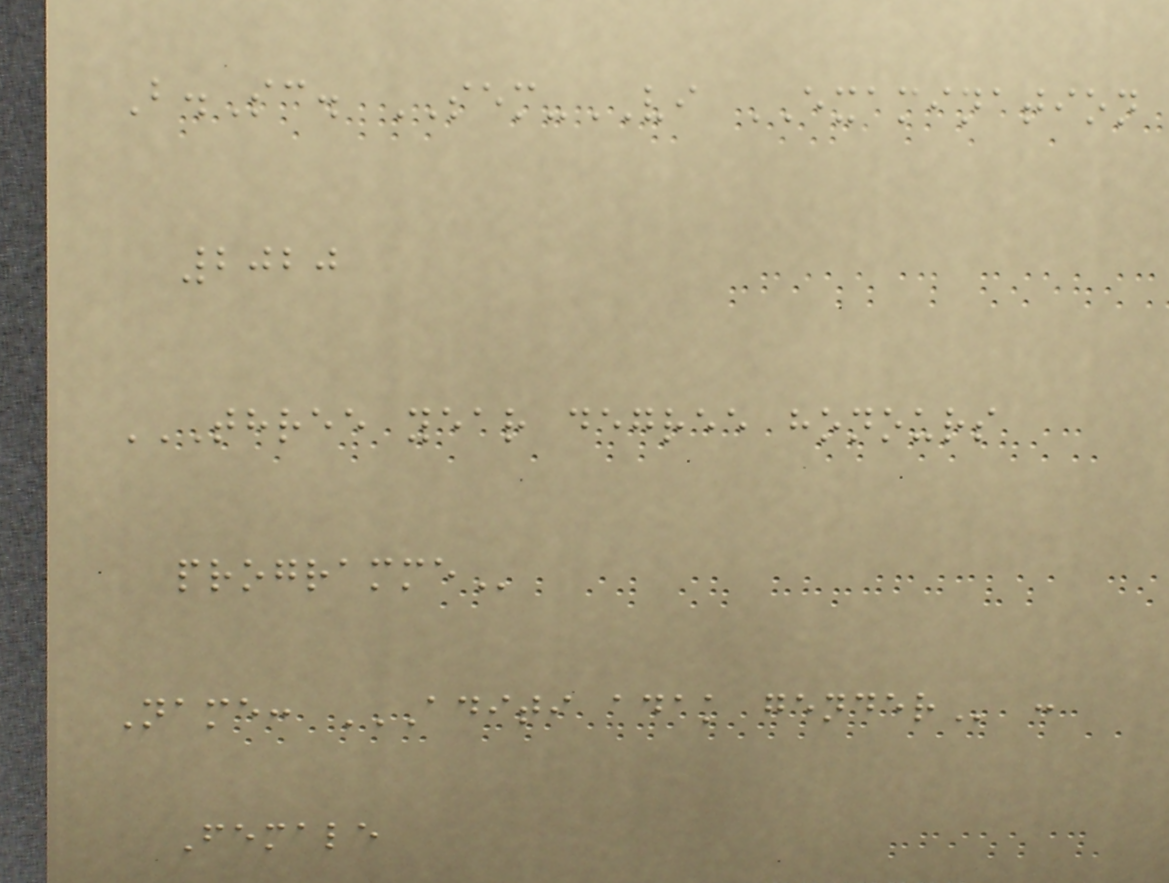B.Sc. SEM-VI EXAMINATION
2020
THREE YEAR DEGREE HONOURS
PROGRAMME
Name: ADITI ADAK GENDER :
Female
